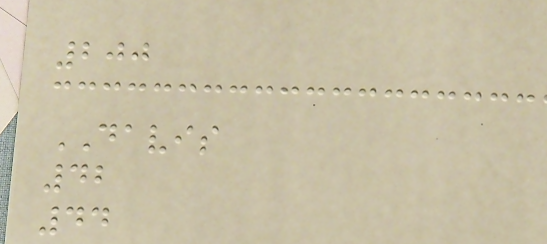200
DAVIS
42
44
